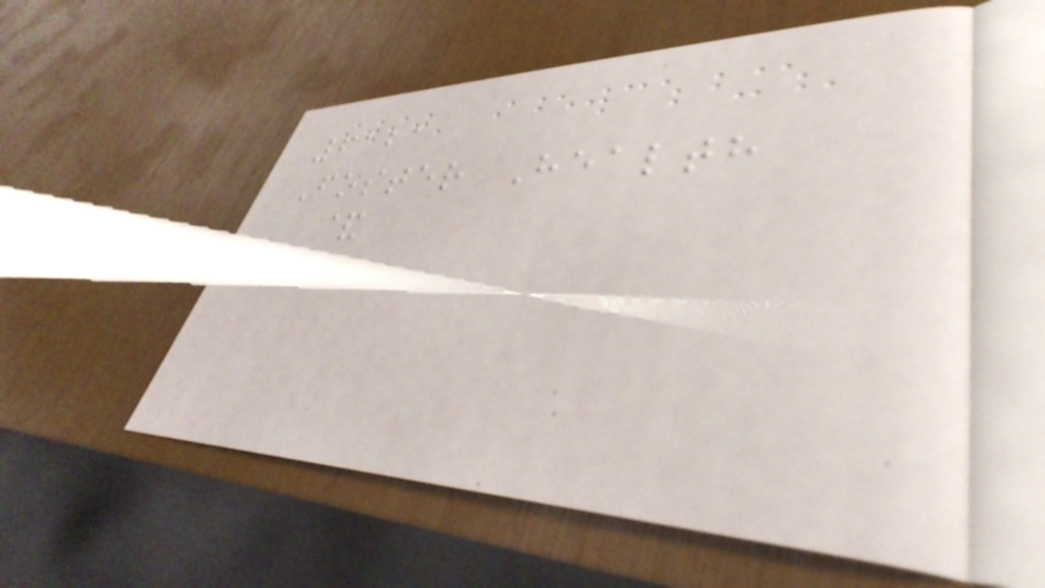6121
Foster Health
&
